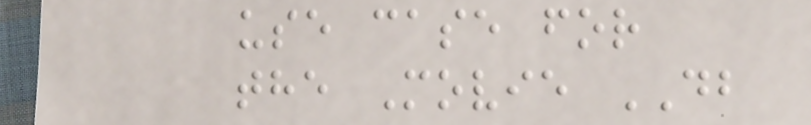use case for
the Movie DB
